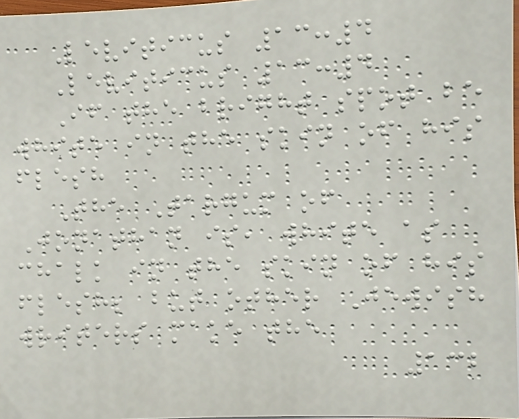Leviticus 13:4
Leviticus 13:4
If the bright spot be
white in the skin of his
flesh
The Targum of
Jonathan is, white as
chalk in the skin of his
flesh; but other Jewish
writers make the
132
